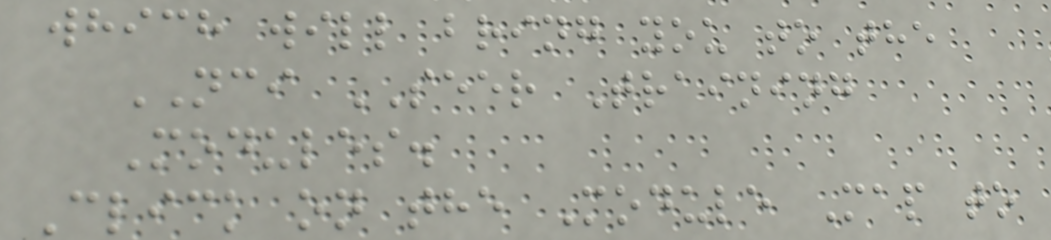which will bring you to the
NCI SEER Training
Modules.
Click on the Module Map to
